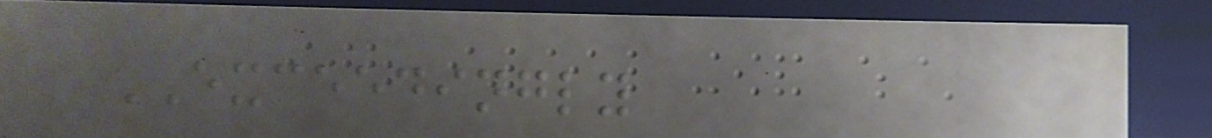EXCEEDINGLY
